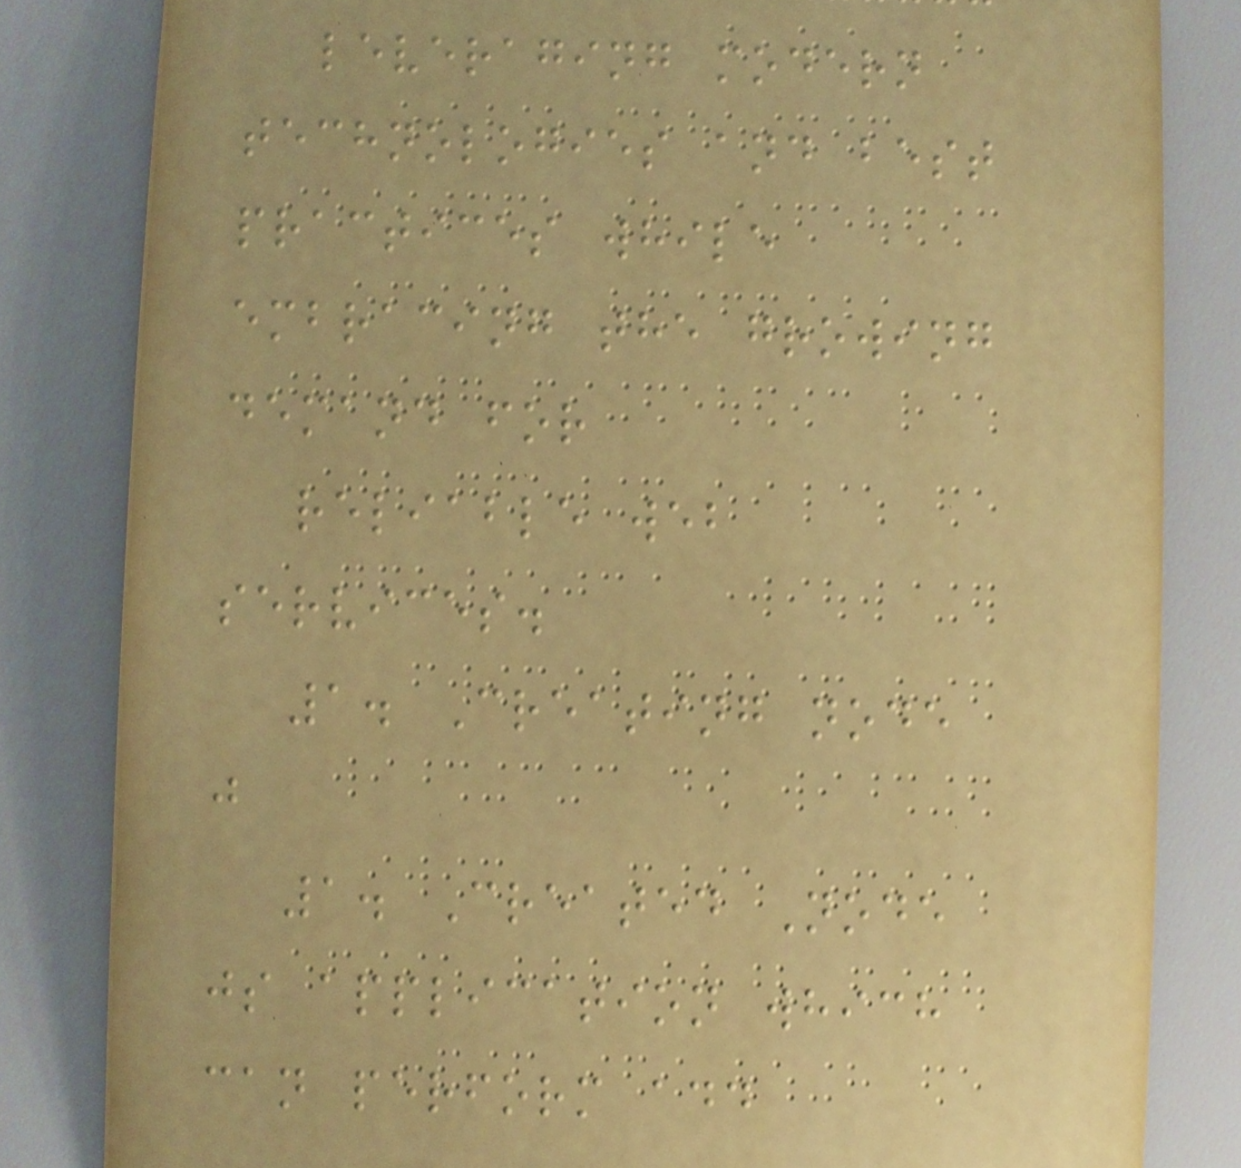leveraging modern
technologies and best
practices while
embracing the growing
demand for
reliable web
services.
1. Creating node
j
1. Created Node
js application which
can perform add
